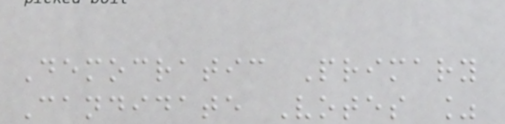Democratic Primary
Candidate Votes %
